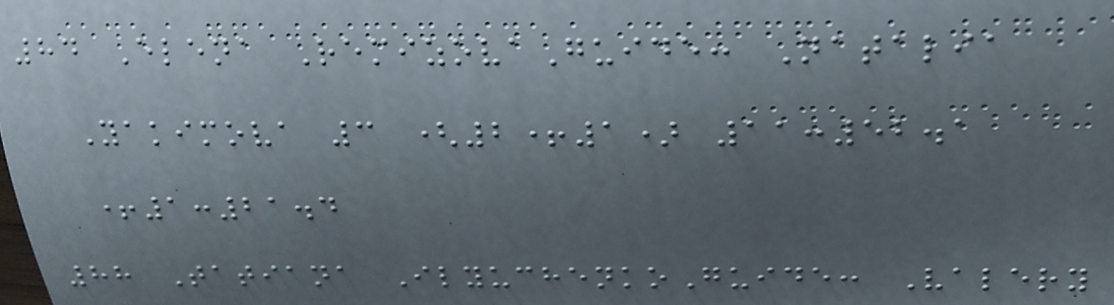84 Elena RemizovaGuide: Natalia
Yakimova 3 (2+1) 11:52.1
+1:21.4
88 Tatiana IlyuchenkoGuide: Valery
